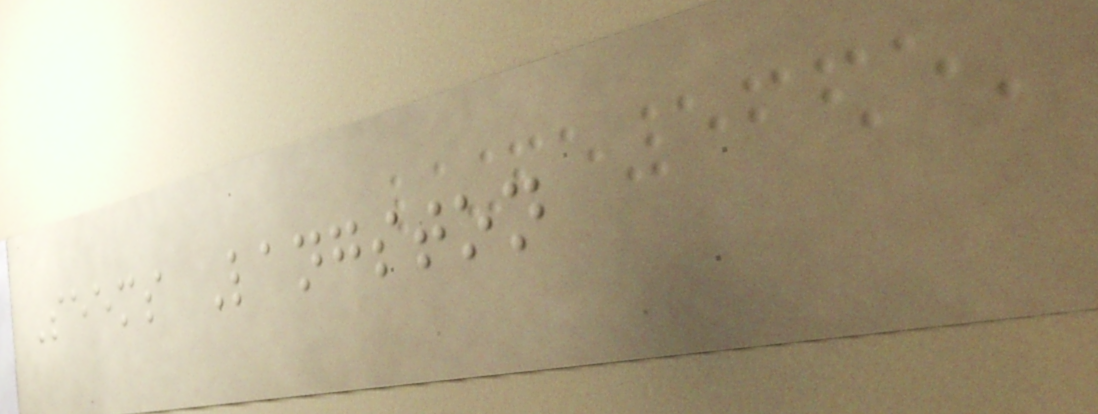Seems Langston
